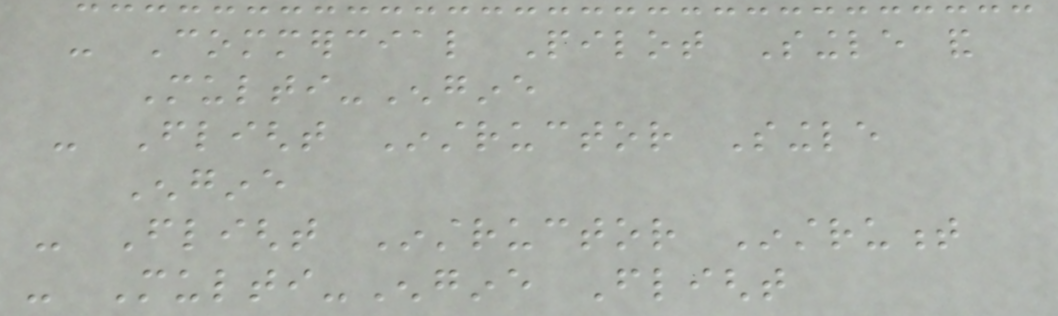- Commercial Pilot Single and
Multi-Engine
- Flight Instructor Single
Engine
- Flight Instructor Instrument
- Multi-Engine Flight
